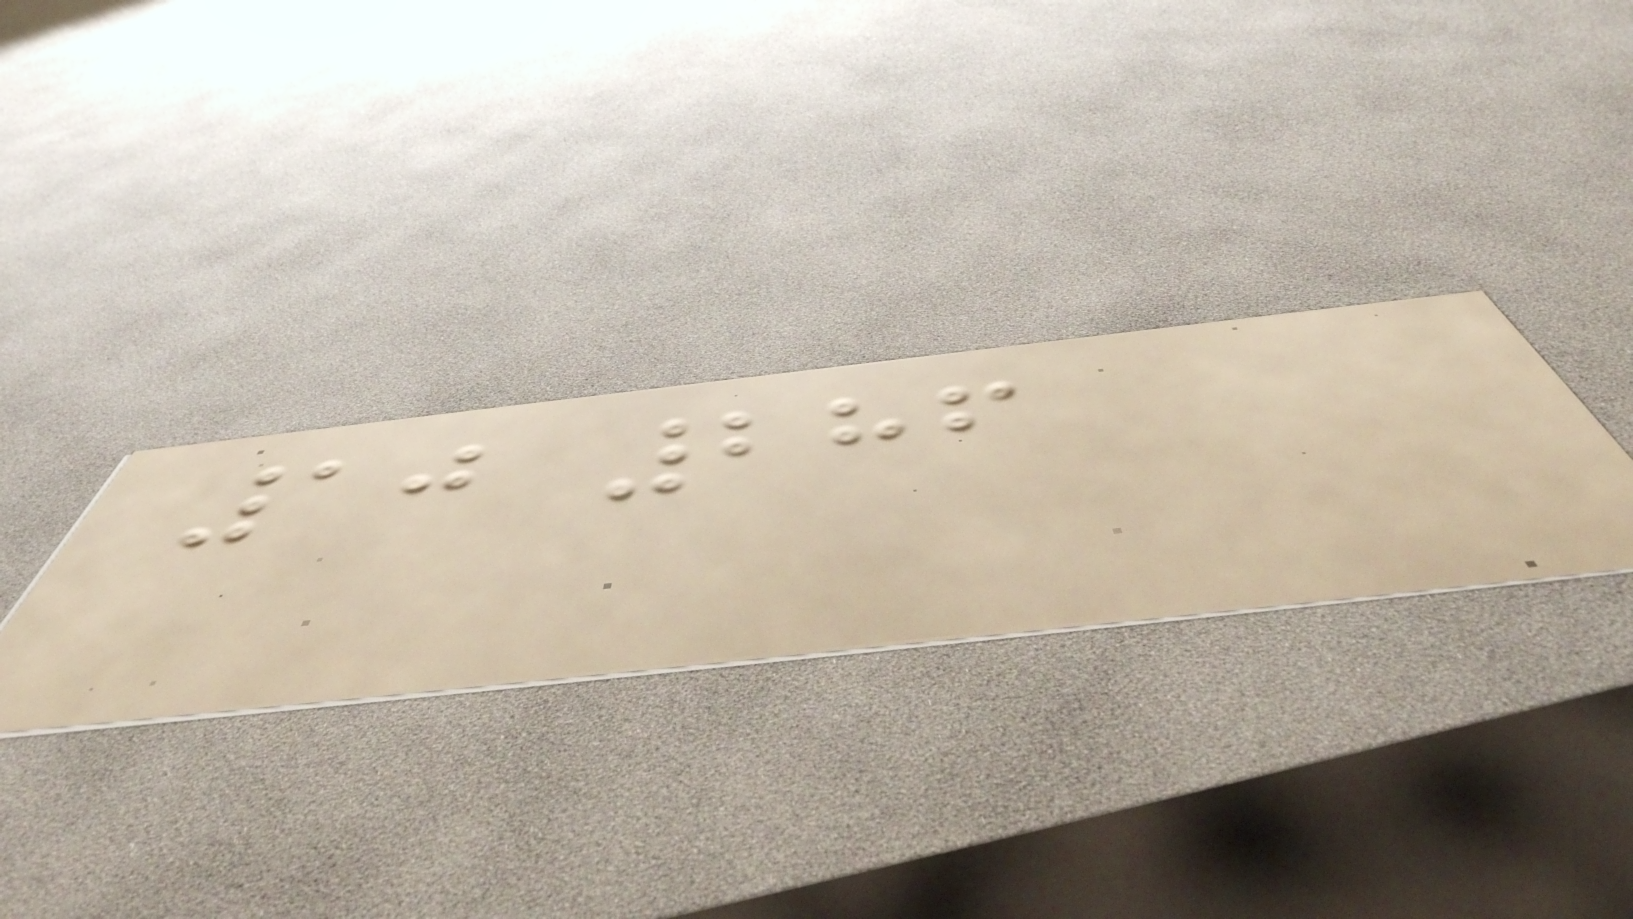10 286
